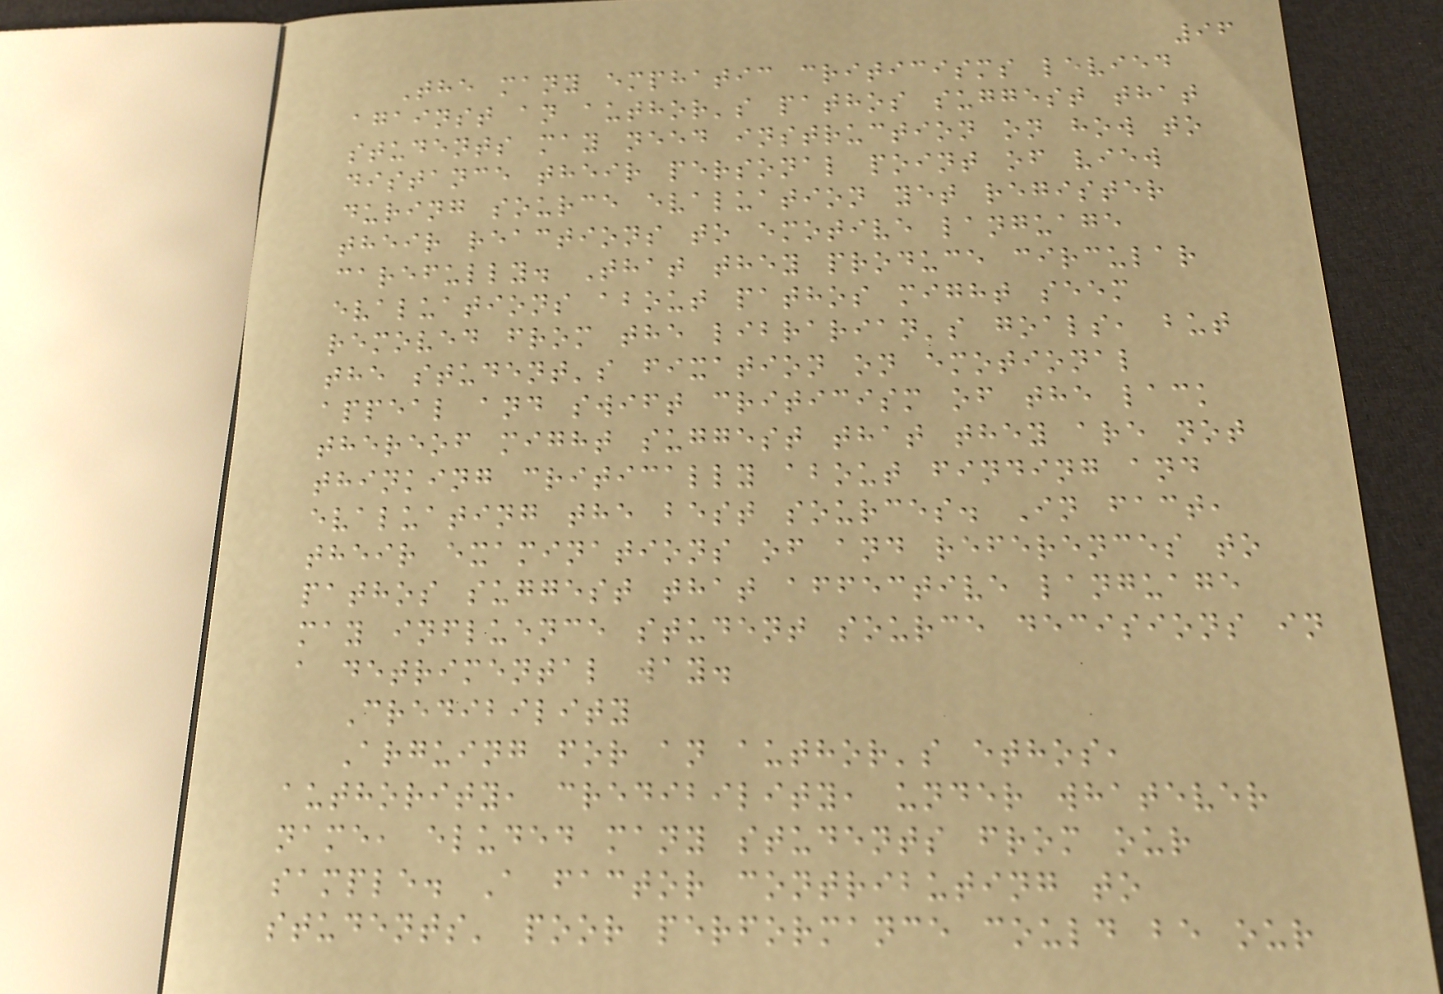96
The many emphatic criticisms levied
against an author's pathos suggest that
students may need instruction on how to
distance their personal point of view
during source evaluation yet register
their reactions to emotive language
carefully. That they produce circular
evaluations about pathos might seem
removed from the librarian's goals, but
the student's fixation on emotional
appeal and swift criticism of the lack
thereof might suggest that they are not
thinking critically about finding and
evaluating the best sources. In fact,
their examinations of and references to
pathos suggest that affective language
may influence student source decisions in
a detrimental way.
Credibility
Arguing for an author's ethos,
authority, credibility, under whatever
name, eluded many students from our
sample. A factor contributing to
students' poor performance could be our
